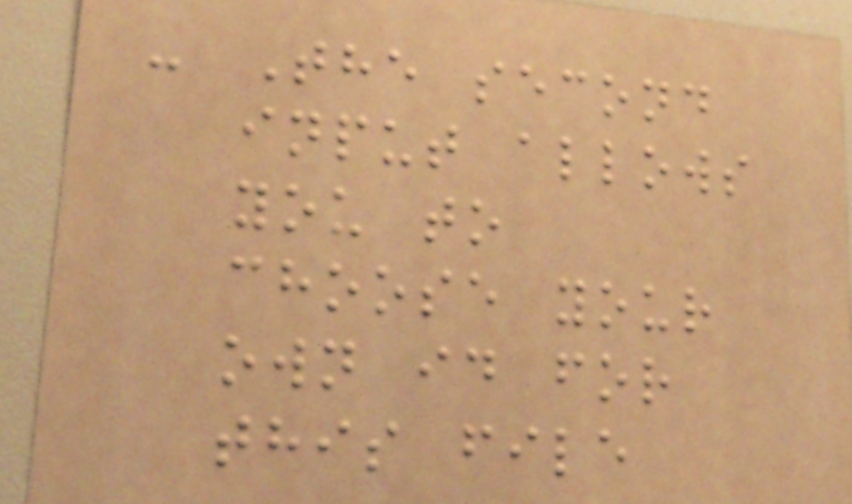- The second
input allows
you to
choose your
own id for
this file
